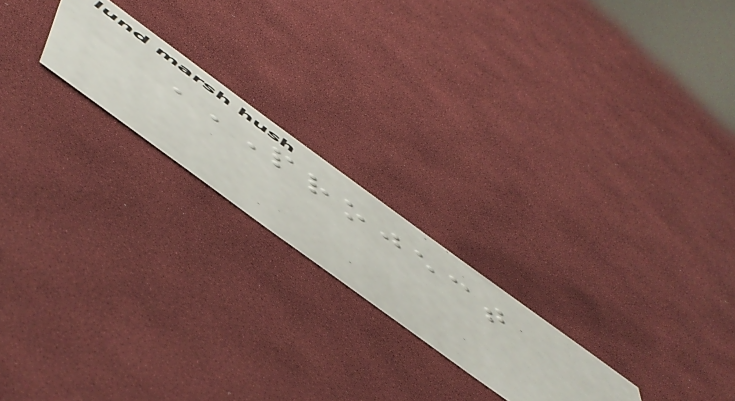PROJECT
